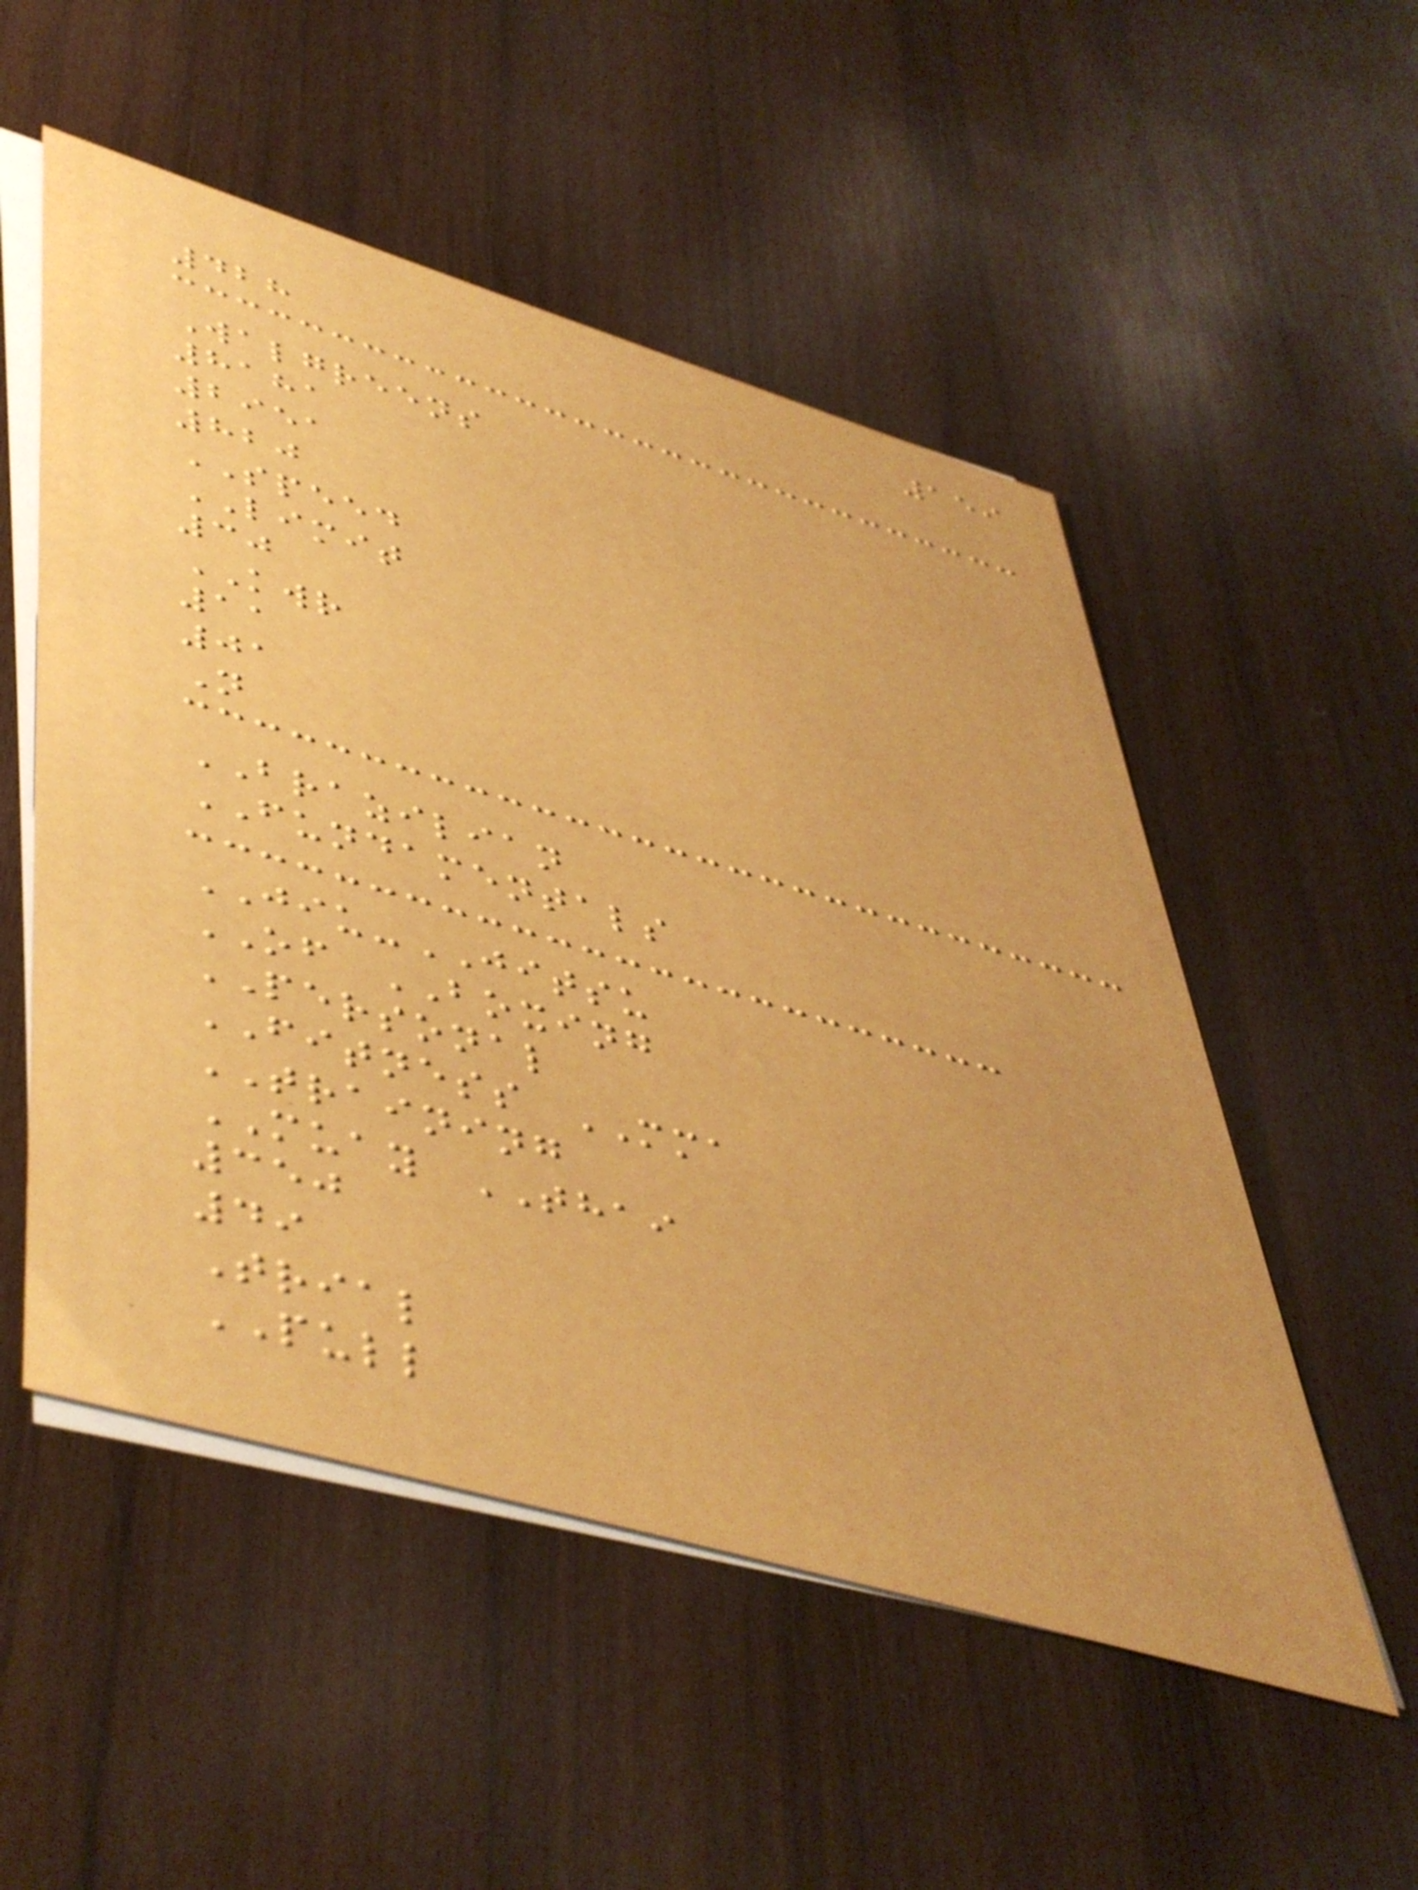159
428
Walgreens
8181
2951
820
SPEED
LIMIT
30
KWR
11
01
N
BRAZILIAN
FUNDAMENTALS
JIU-JITSU
OF BOXING
PERSONAL
FITNESS MMA
TRAINING
MUAY THAI
350
49
Trial
PULL
